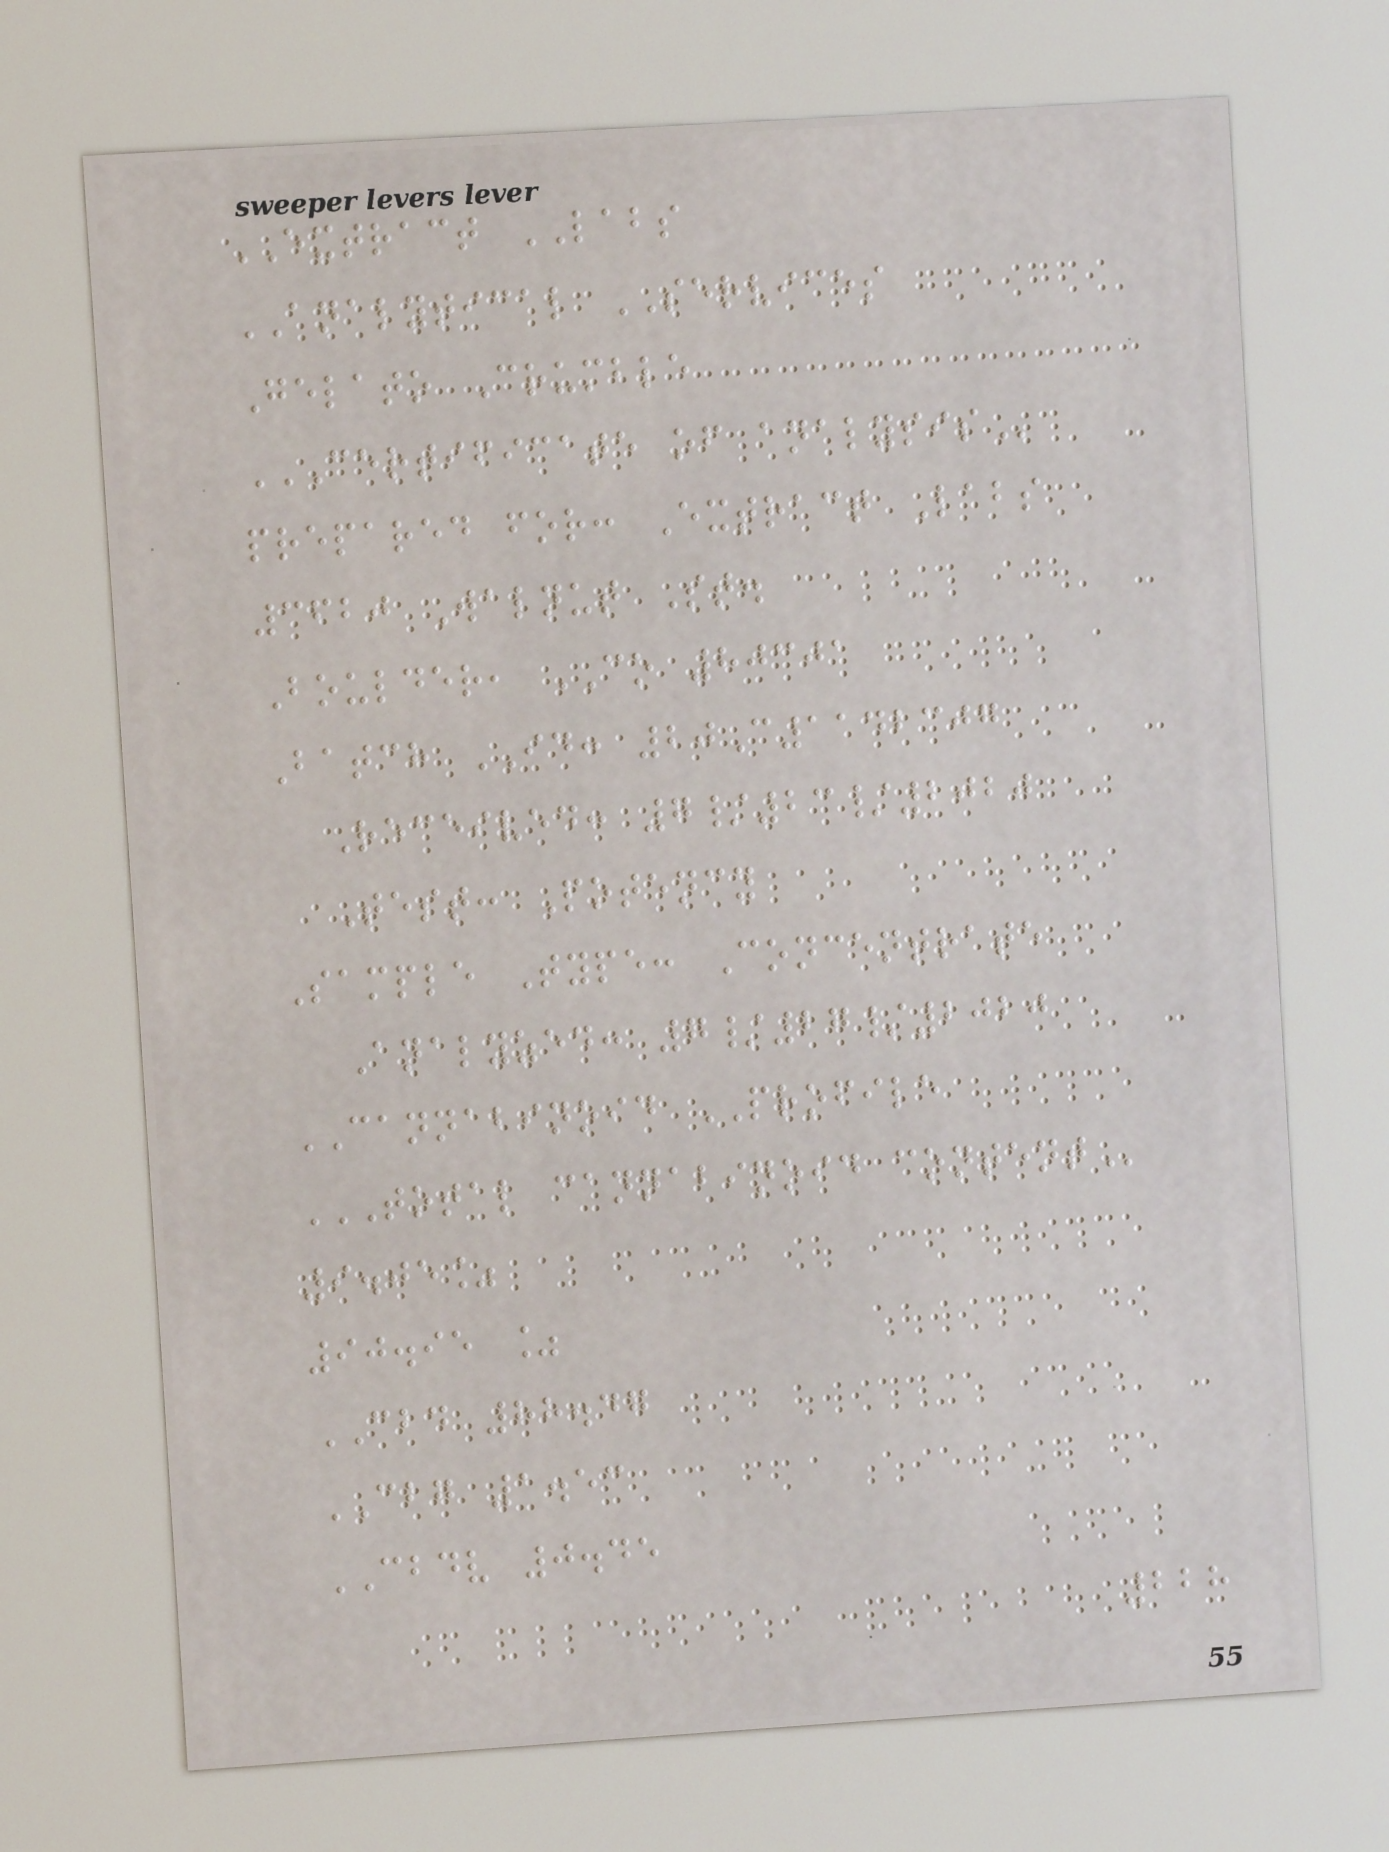EXTRACT LABS
ANALYTICAL SERVICES
Gelato Crumble
CERTIFICATE OF ANALYSIS
prepared for: Extract Labs
3620 Walnut St.
Boulder, CO 80301
Batch ID: 20C1142307
Received: 7/23/2020
Test: Potency
Sample Type: Concentrate
Analyzed: 7/27/2020
CANNABINOID PROFILE
TOTAL CANNABINOID CONTENT
9.05%
90.95 %
CBD 88.47
CBG 1.53
CBDV 0.45
228
